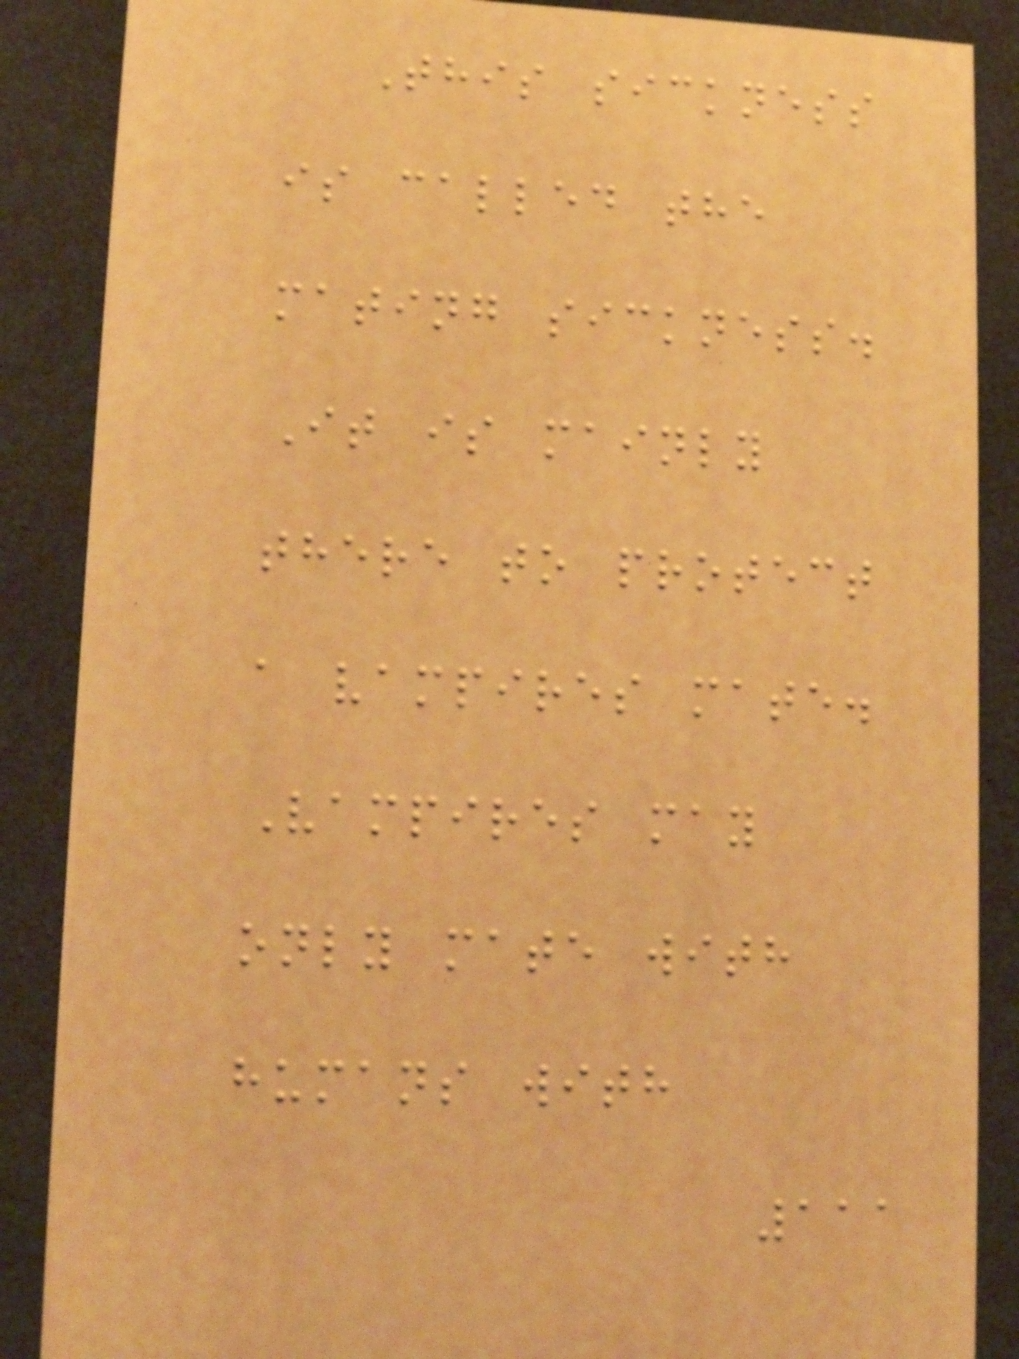This sickness
is called the
mating sickness.
It is mainly
there to protect
a vampires mate.
Vampires may
only mate with
humans with
111
